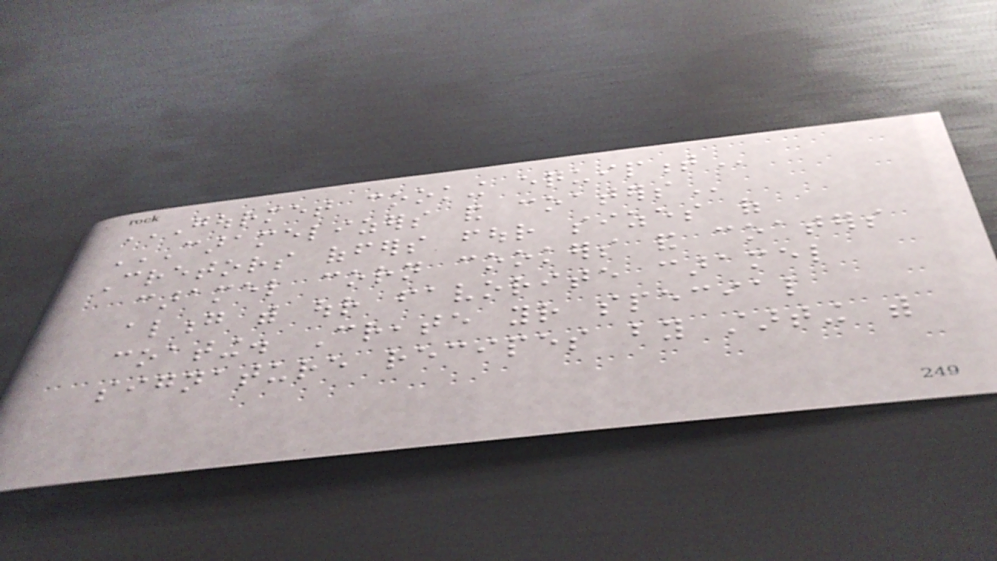GOURMET COOKING EQUIPMENT
CARAMELIZERS AND COATERS
Cretors offers four sizes of
caramel corn cookers and coaters
along with our favorite caramel
coating. Create your special
signature recipes by starting with
